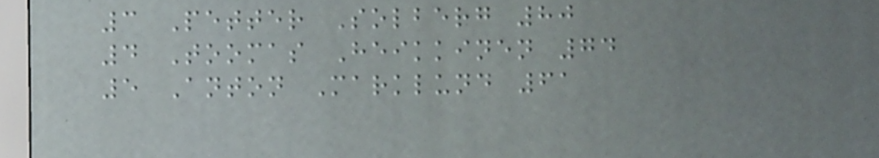3 Petter Solberg 80
4 Toomas Heikkinen 74
5 Anton Marklund 61
